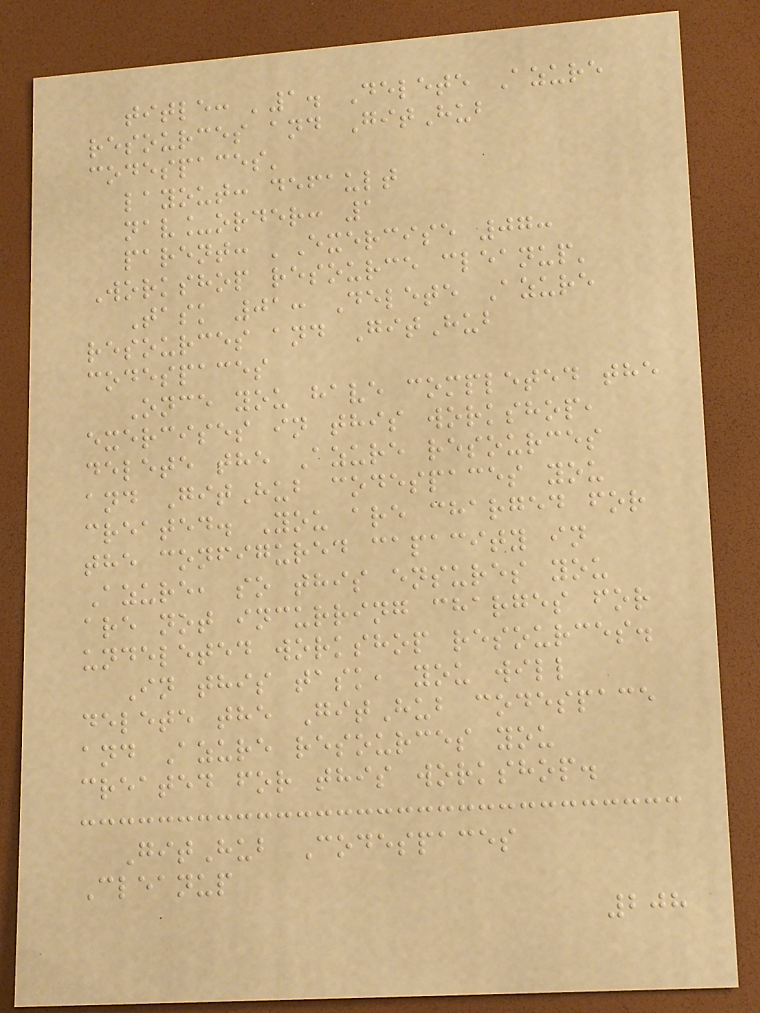title: '1. Delete Azure
resources and GitHub
codespaces'
layout: default
nav_order: 1
parent: 'Exercise 07:
Workshop resource cleanup'
Task 01: Delete Azure
resources and GitHub
codespaces
Once you have completed the
exercises in this workshop,
delete the Azure resources
and GitHub codespaces you
created. You are charged for
the configured capacity in
Azure, so this ensures you
are not incurring charges for
undeleted workshop resources.
In this task, you will
delete the GitHub codespace
and Azure resources you
created for this workshop.
GitHub Codespaces
Cleanup
208
